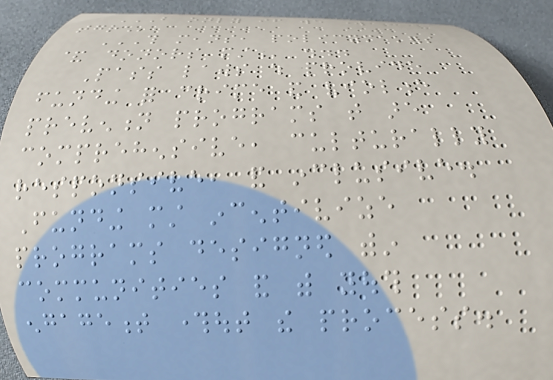BUT ONLY IF WE WORK
TOGETHER
THIS MEANS, POLICYMAKERS
& DONORS MUST ...
Pass laws which provide
funding for crime and violence
prevention programs that are
comprehensive, culturally
responsive, and inclusive.
Funding must incentivize
programs designed within
communities and with youth
engagement throughout the process.
